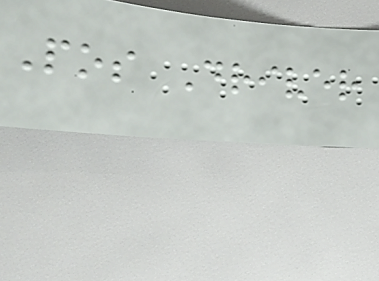Pos Driver
